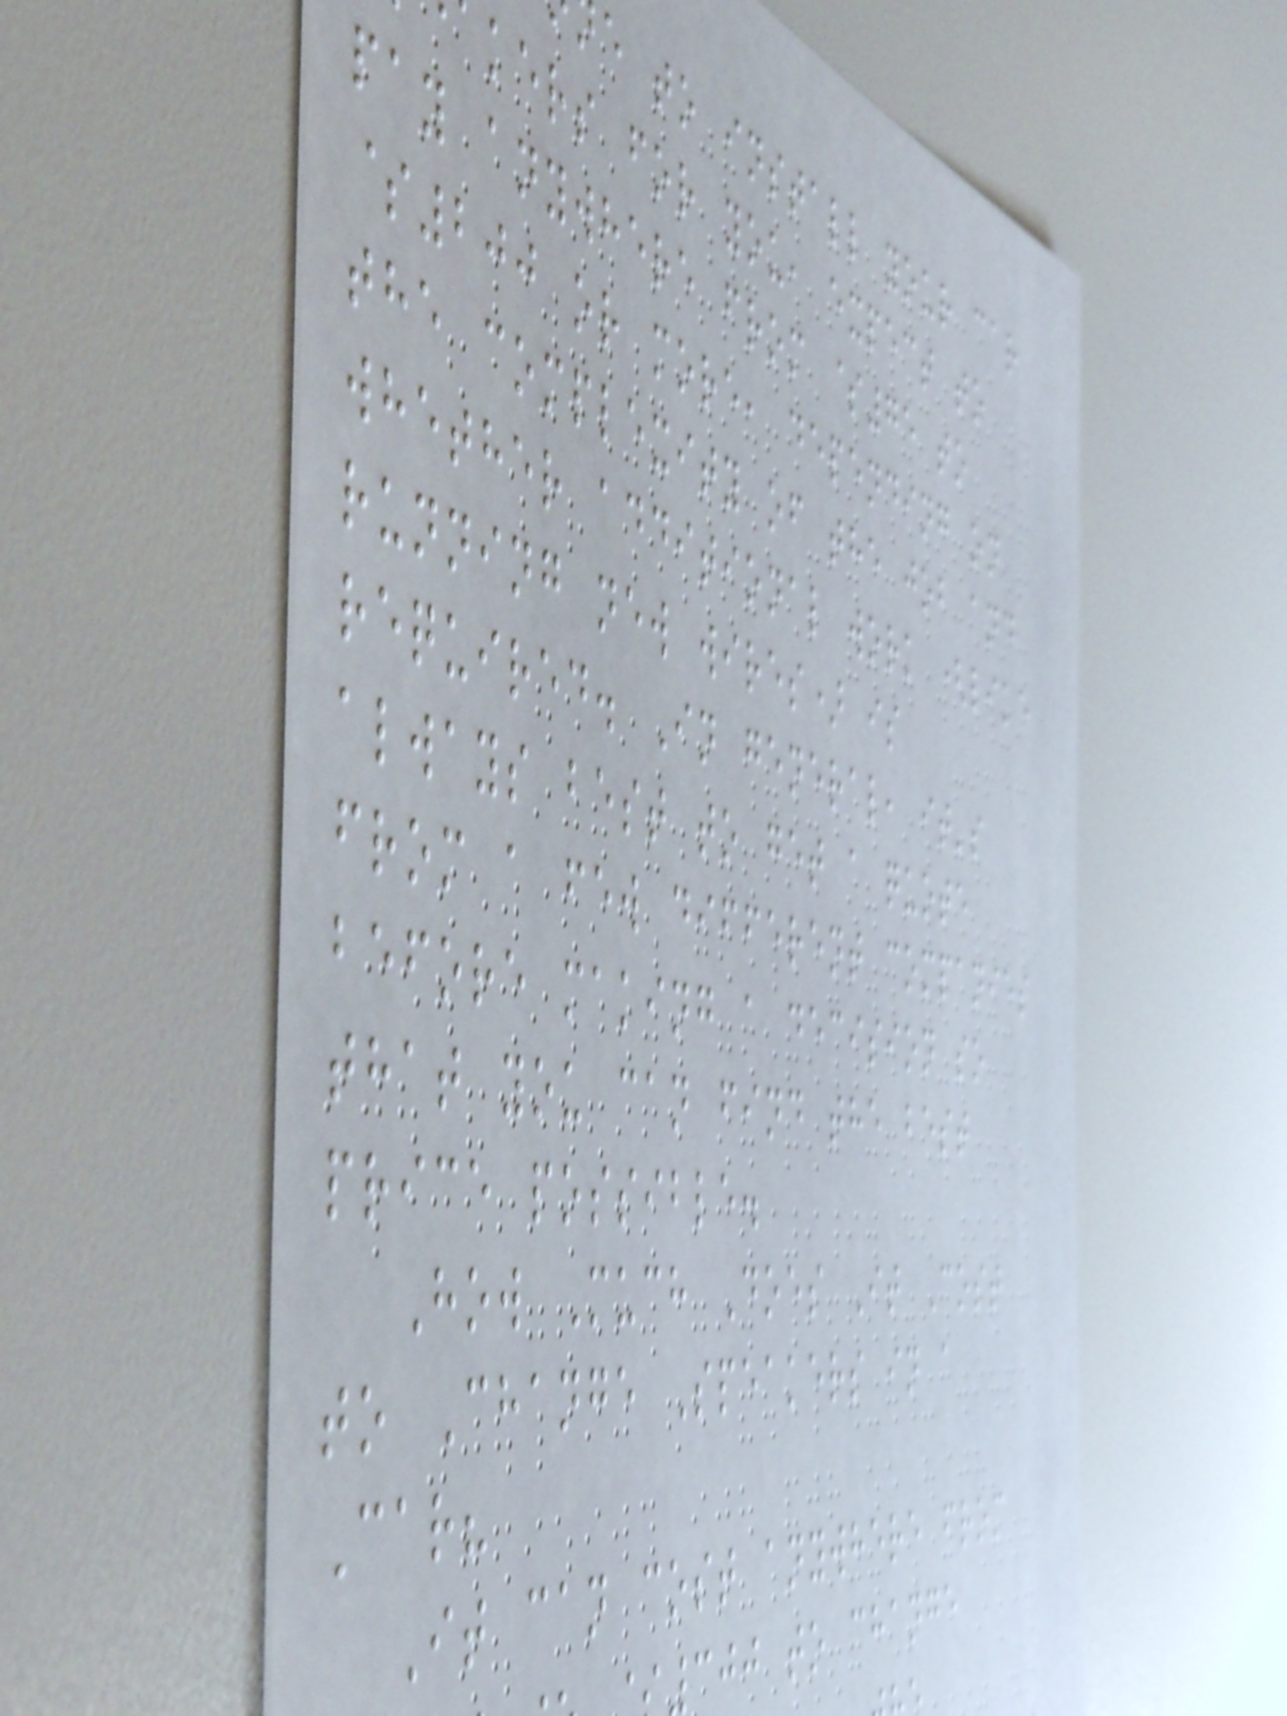e to install your car
kers for you, expect to
pay anywhere from $75 to
$200 or more, depending on
the complexity of the job and
whether additional work (like
running new wires) is
required. In general, it's
always best to get a quote
from a few different companies
before making a decision so
that you can find the best
price possible.
How Much Does It Cost
to Change Speakers in a
Car?
It can cost anywhere from
300 to change
